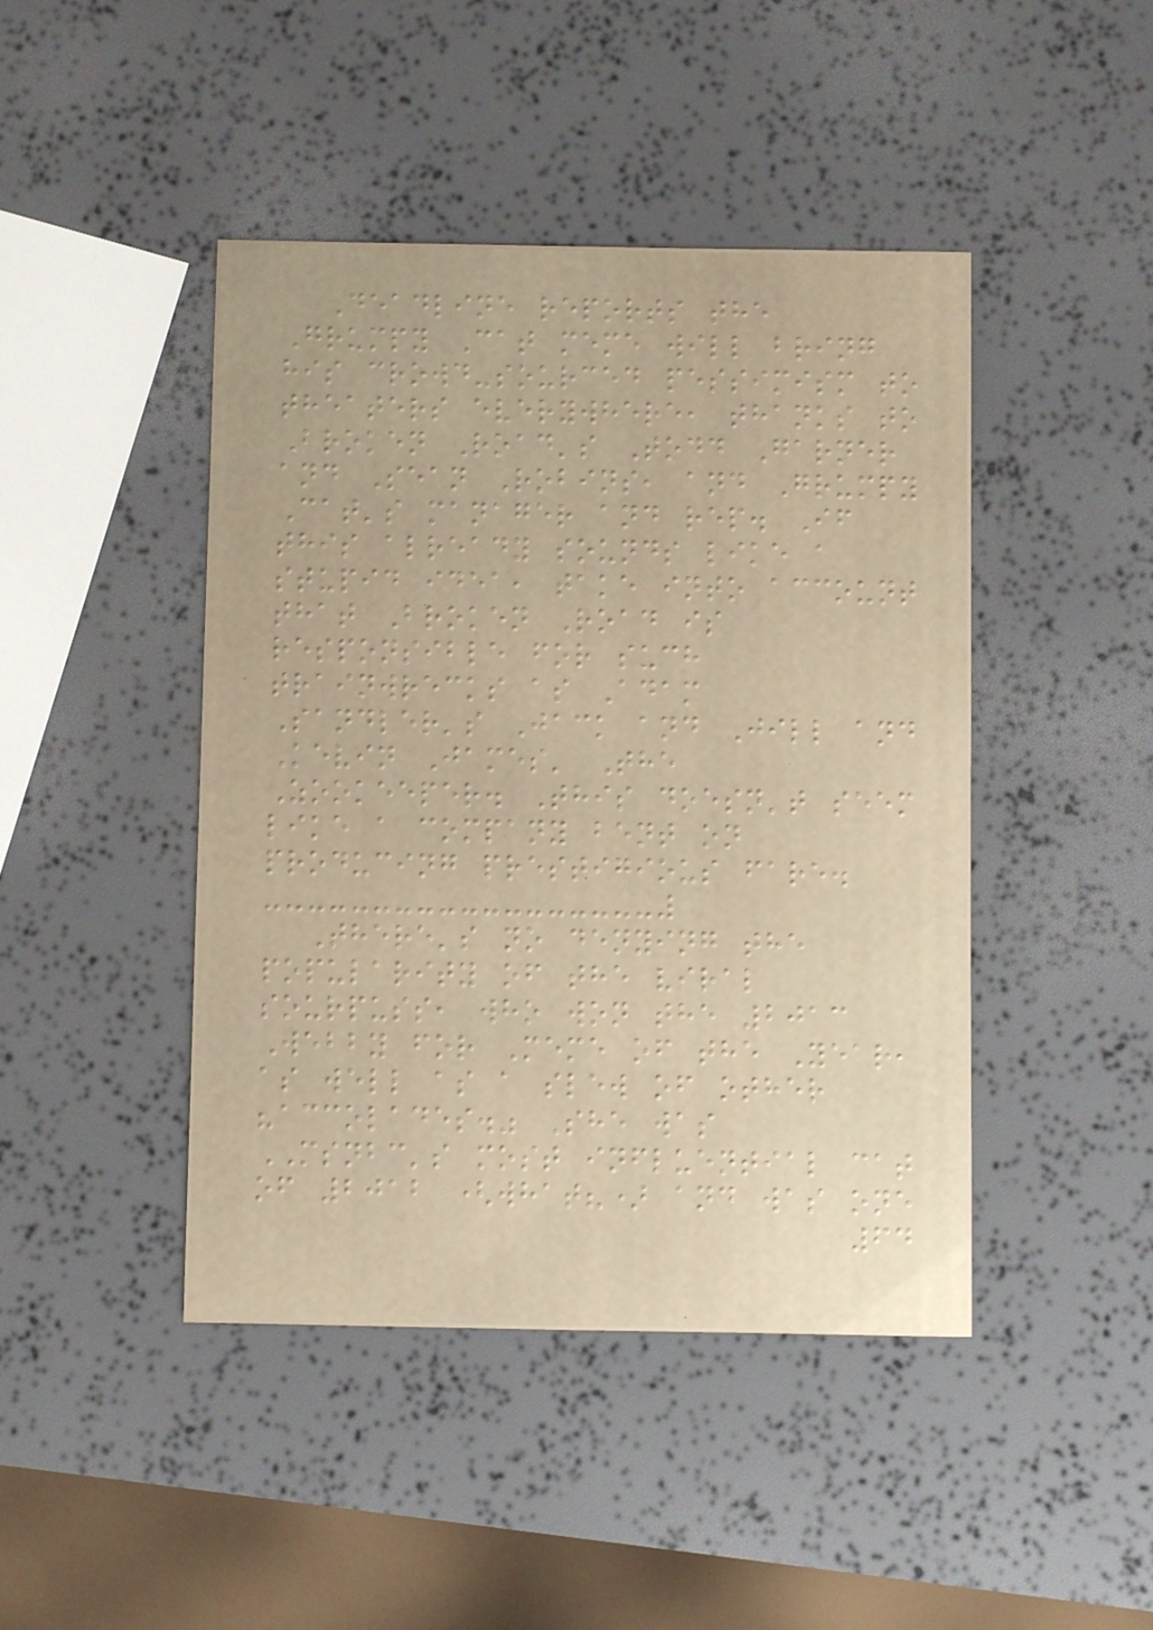Deadline reports the
Grumpy Cat meme will bring
his crowd-sourced pessimism to
theaters everywhere, thanks to
Broken Road's Todd Garner
and Sean Robins, and Grumpy
Cat's manager and rep. If
this already sounds like a
stupid idea, take into account
that Broken Road is
responsible for such
trainwrecks as Adam
Sandler's Jack and Jill and
Kevin James' The
Zookeeper. This doesn't seem
like a company bent on
producing prestigious fare.
There's no denying the
popularity of the viral
sourpuss, who won the 2013
Webby for Meme of the Year,
as well as a slew of other
"accolades." She was
MSNBC's most influential cat
of 2012 (what?) and was one
64
